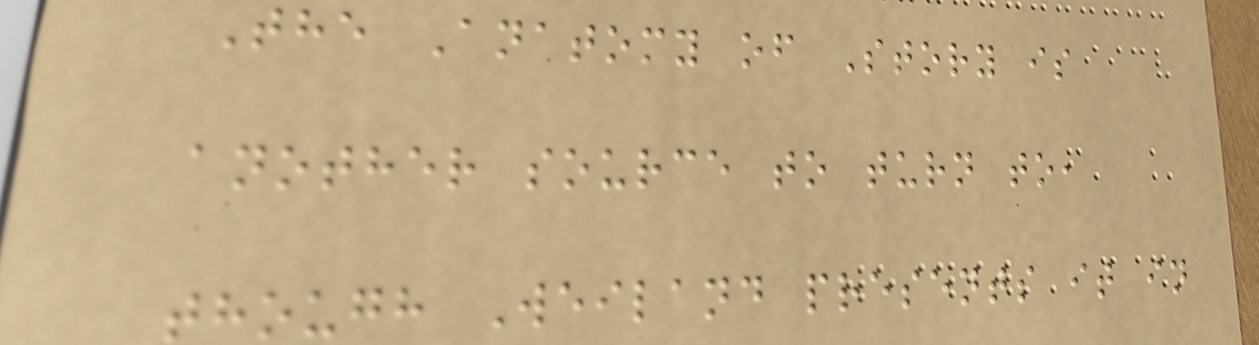The Anatomy of Story is
another source to turn to,
though Weiland presents it in
